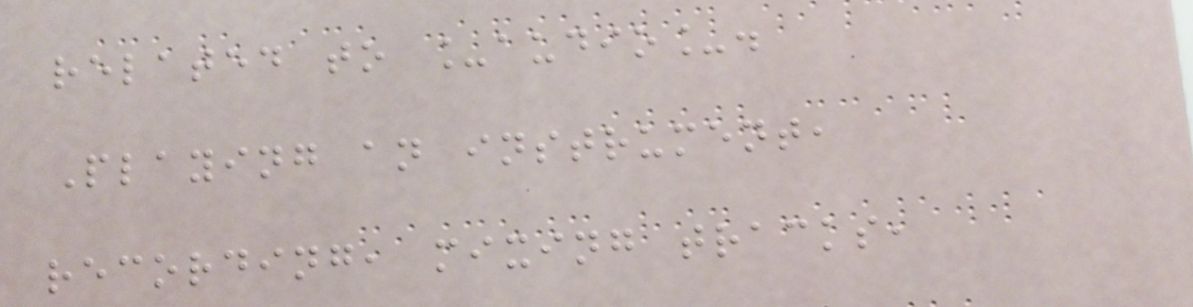related to _audio_.
Playing an instrument,
recording, mixing tracks,
